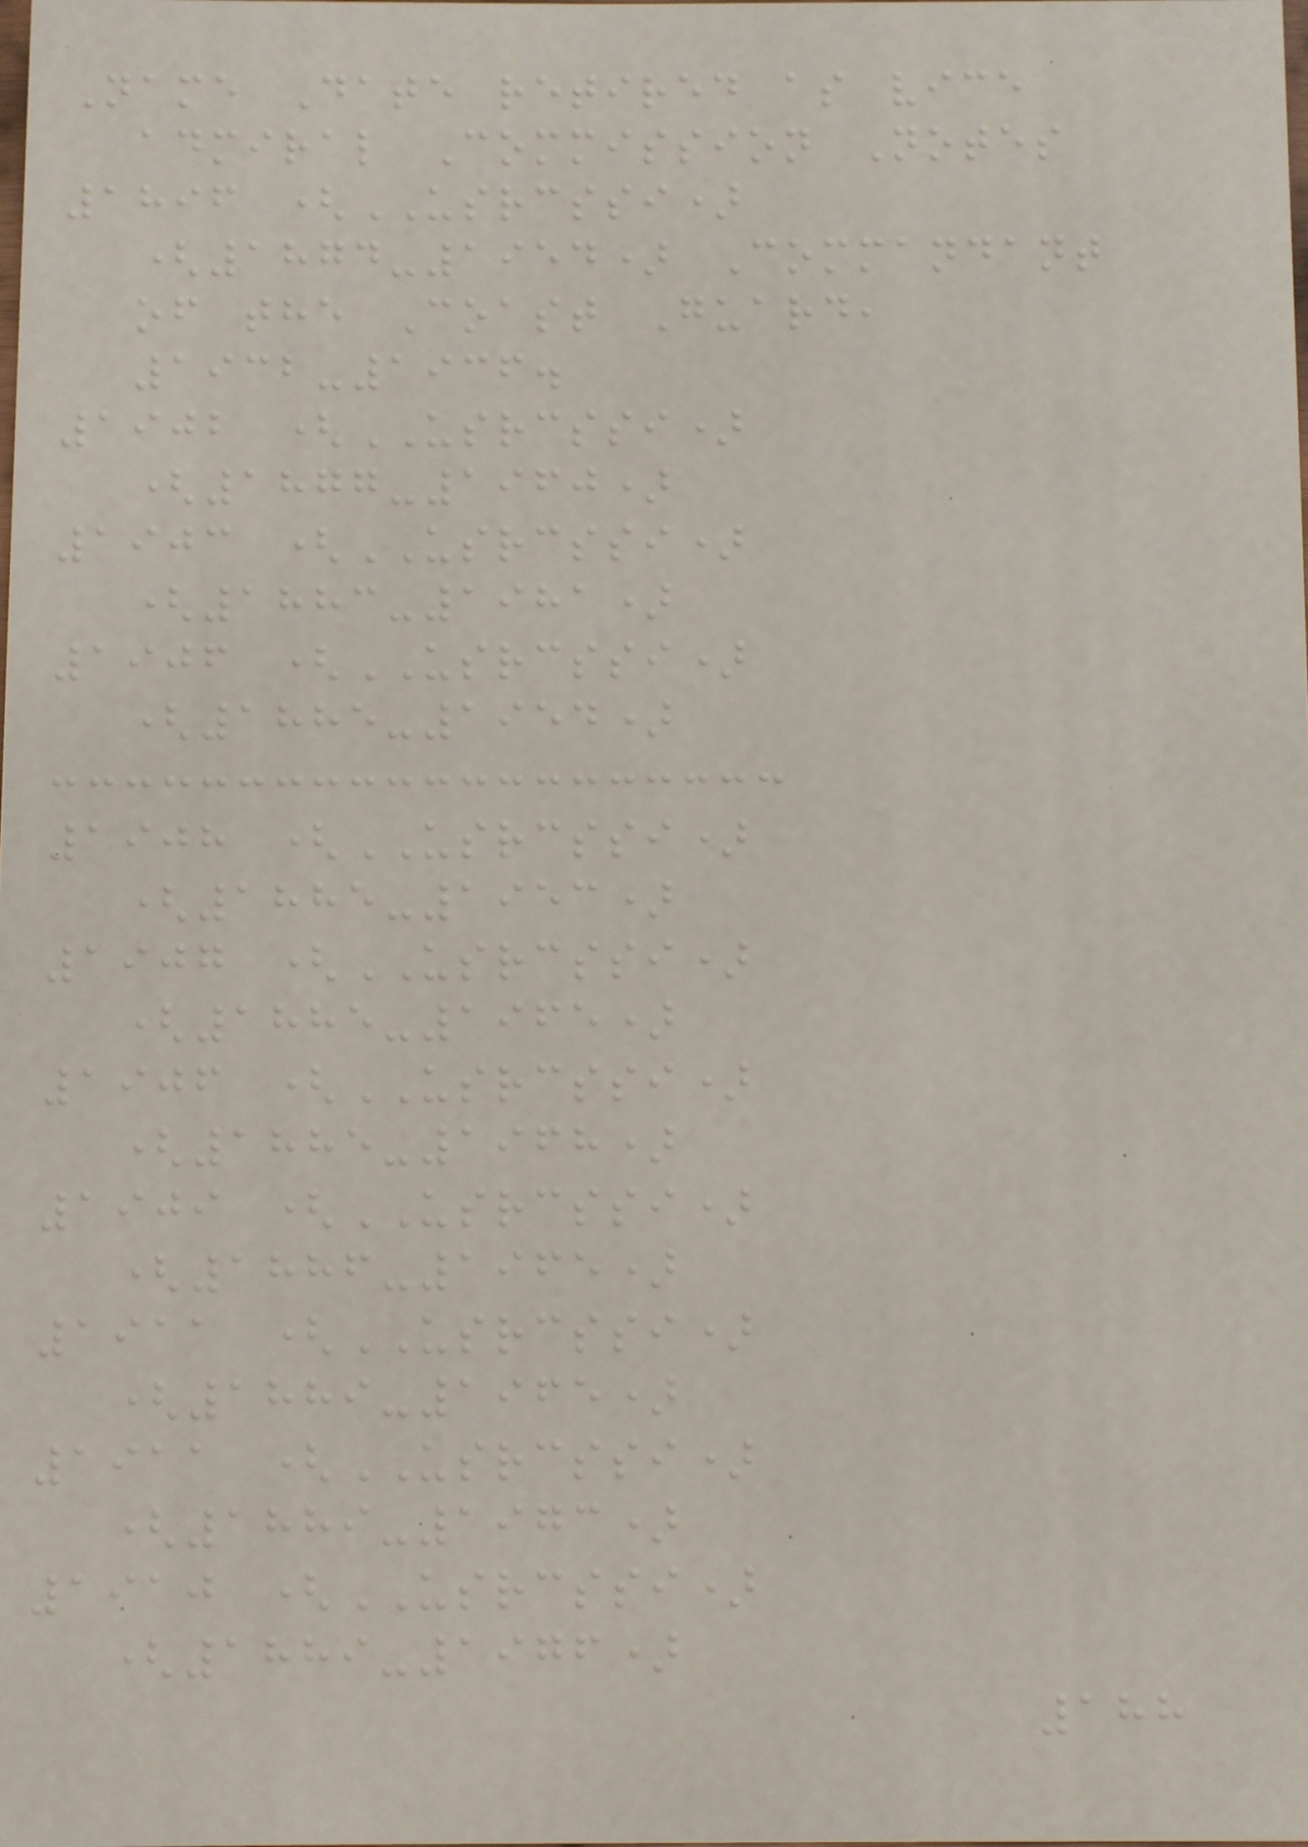Name Date retired as vice
admiral Commission Notes
1896 (USRCSSI)
(1874-1954) Commandant
of the Coast Guard,
1932-1936.
1902 (USRCSSI)
(1877-1960)
1903 (USRCSSI)
(1883-1981)
1906 (USRCSSI)
(1885-1954)
1908 (USRCSSI)
(1885-1953)
1907 (USRCSSI)
(1885-1965)
1906 (USRCSSI)
(1885-1968)
1909 (USRCSSI)
(1886-1965)
1911 (USRCSSI)
(1889-1965)
1911 (USRCSSI)
(1889-1973)
1910 (USRCSSI)
(1889-1976)
188
